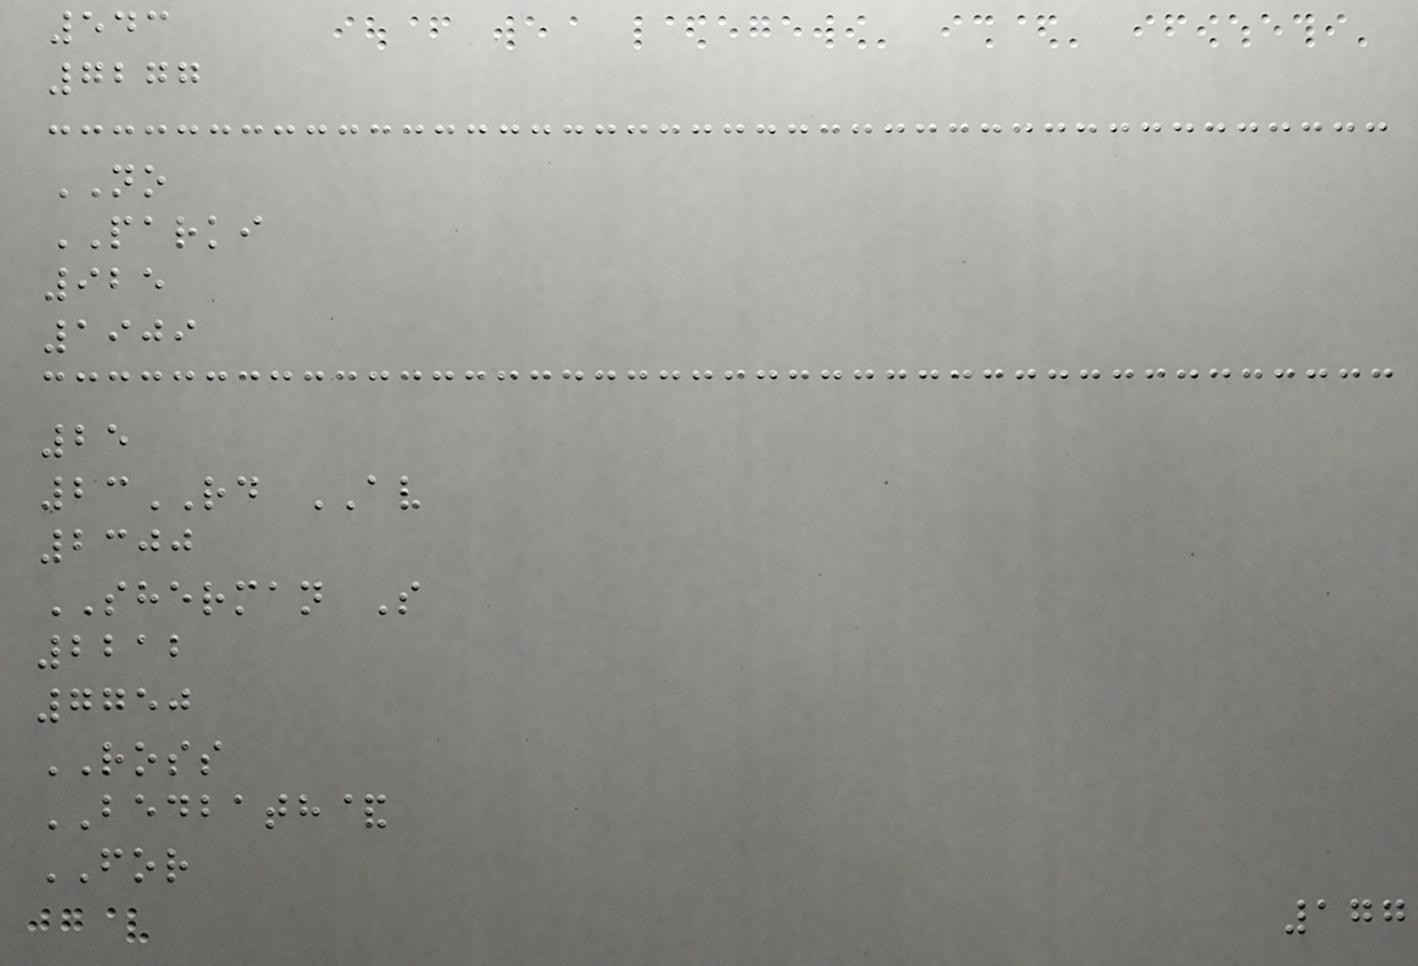543
7277
NO
PARKI
925
1909
25
23RD AV
2300
SHERMAN S
2212
7750
ROSS
BEDBATH&
FOR
177
